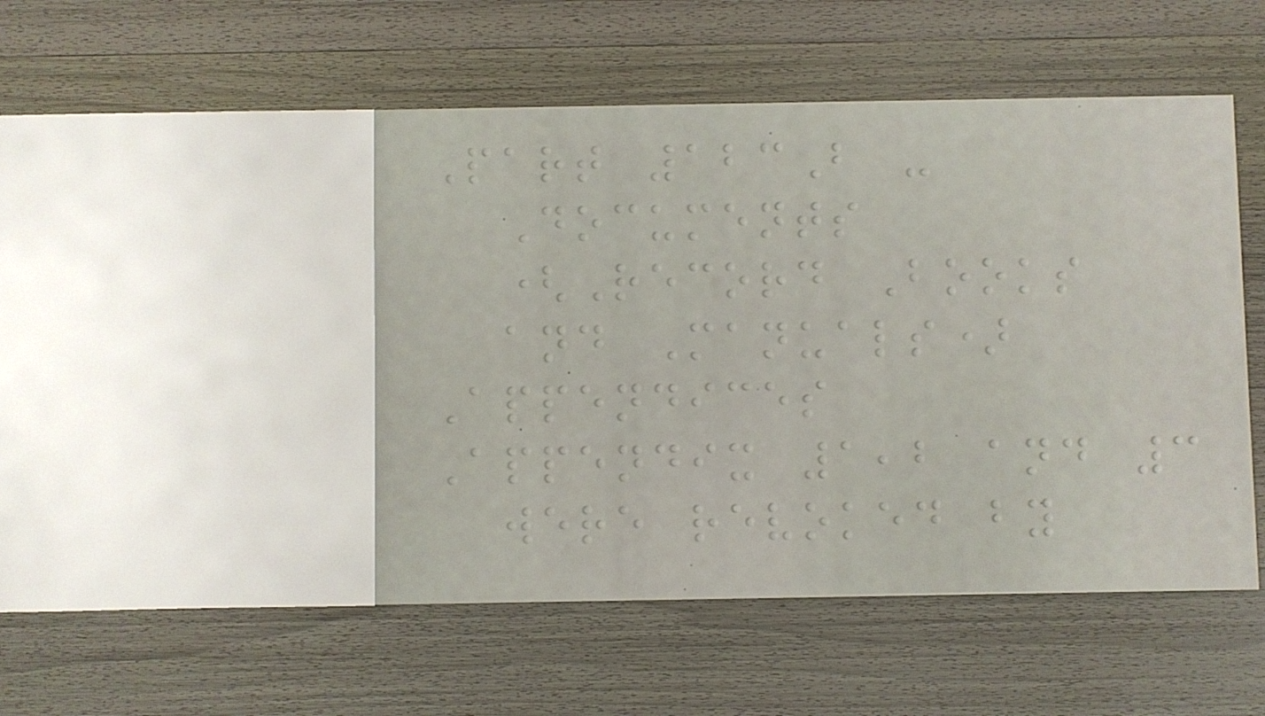Part 123B -
Documents
(Record Books
and Manuals)
Appendices
Appendix 1,2 and 3
were revoked by
